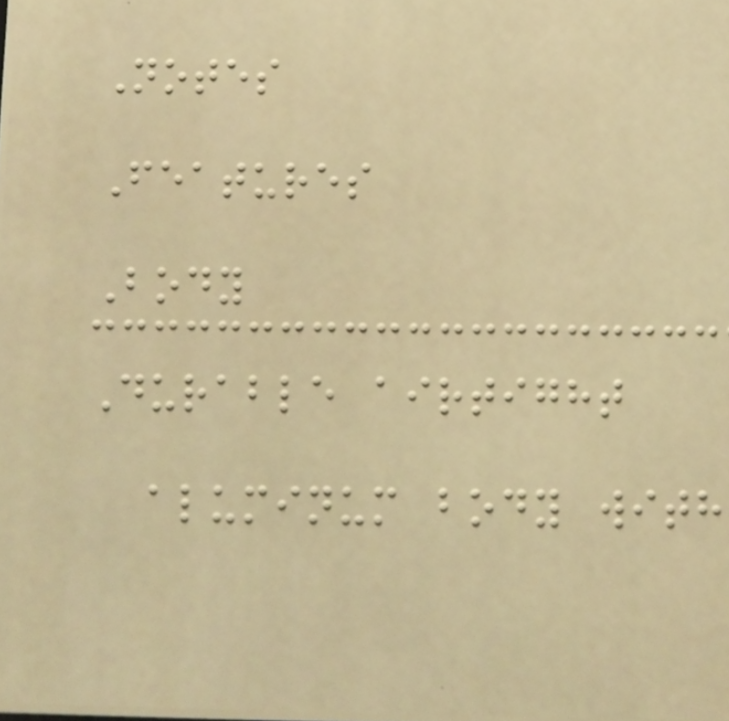Notes
Features
Body
Durable airtight
aluminum body with
